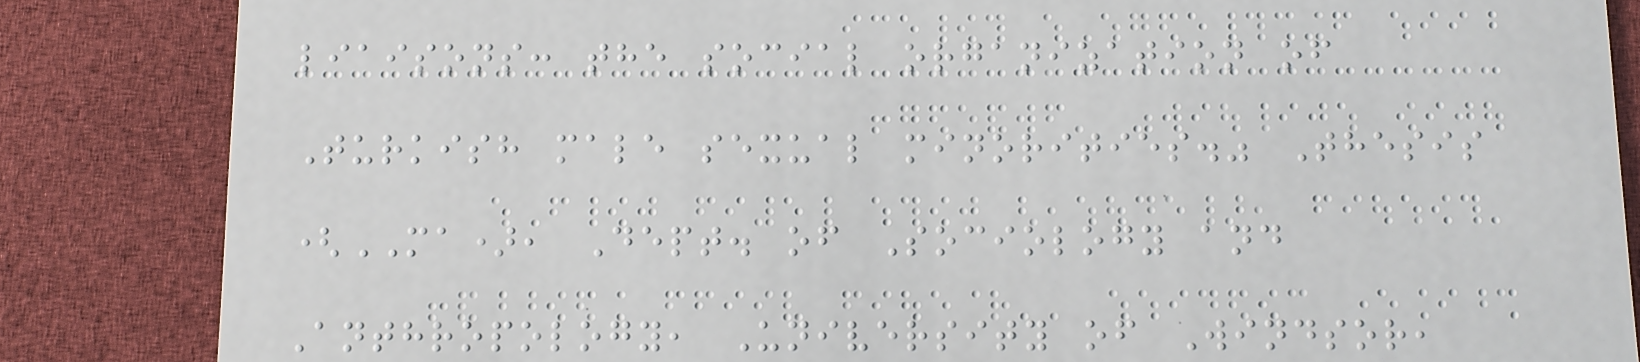liaisons: the social organization of
Turkish male sexual minorities." Thesis
(MA), Dept. of Sociology and
Anthropology, University of Windsor,
